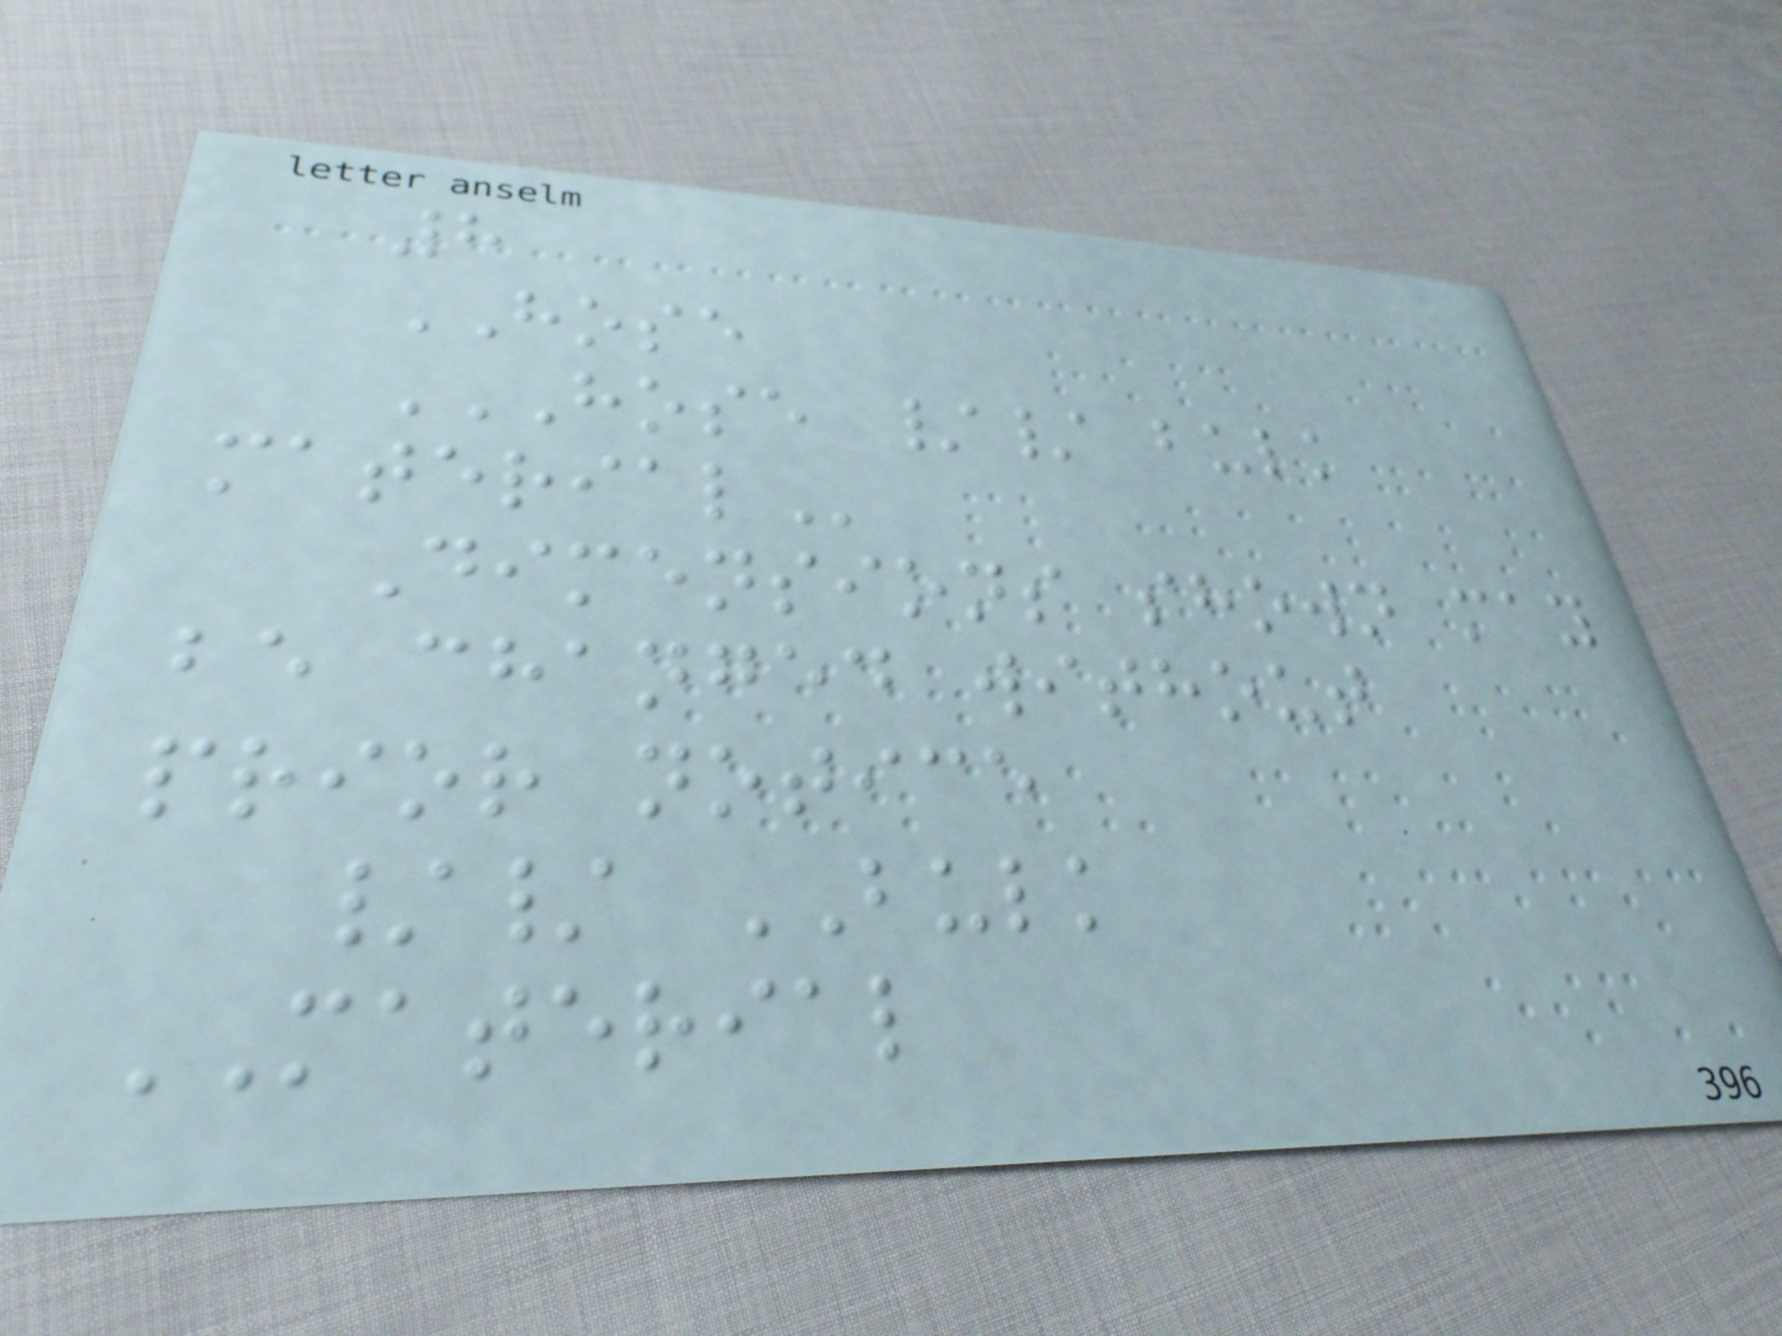8
HOSE
HOSE // BULK
MATERIAL
Dimensions shown may
be changed without
prior notice
// BULK
MATERIAL
